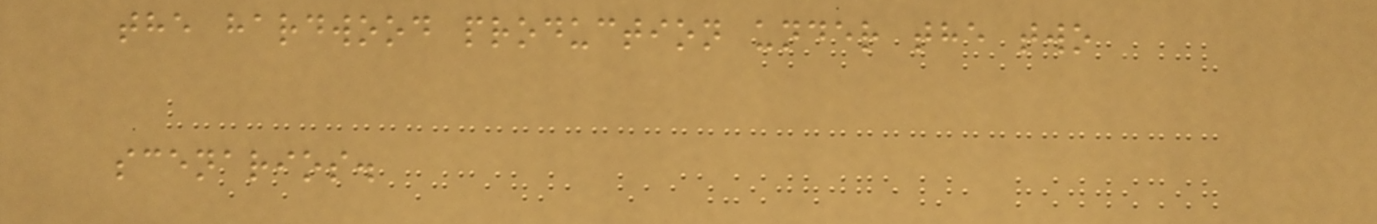the hardwood production under the two
scenarios.
